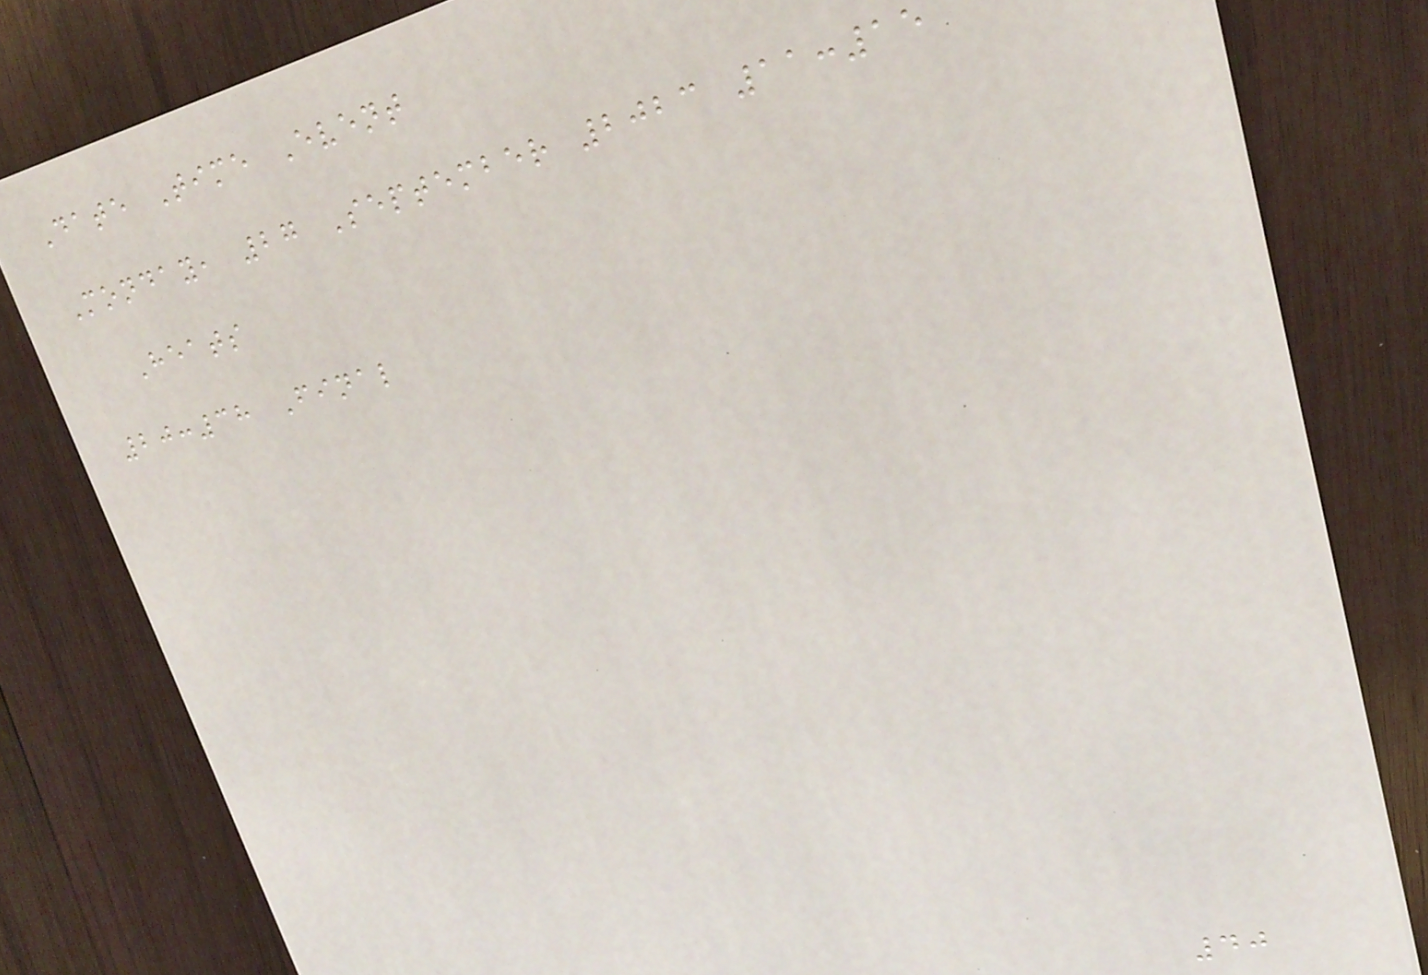Date Time Event
Monday, 27 September 2023 11:15
Heats
20:38 Final
40
